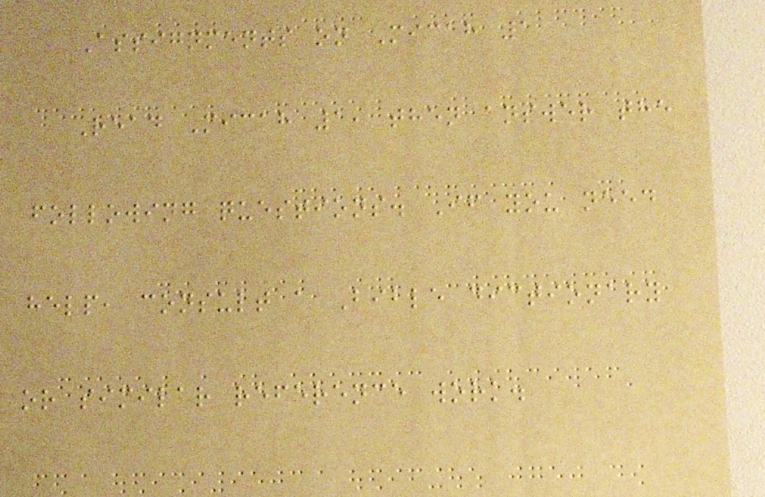Assignments on Micah 1
Read Micah 1, then answer the
following questions. If you need
help, consult a Bible dictionary
or similar reference work.
